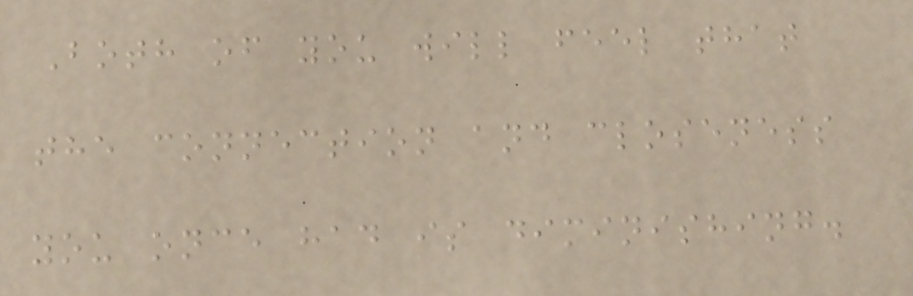Both of you will feel that
the connection and closeness
you once had is diminishing.
